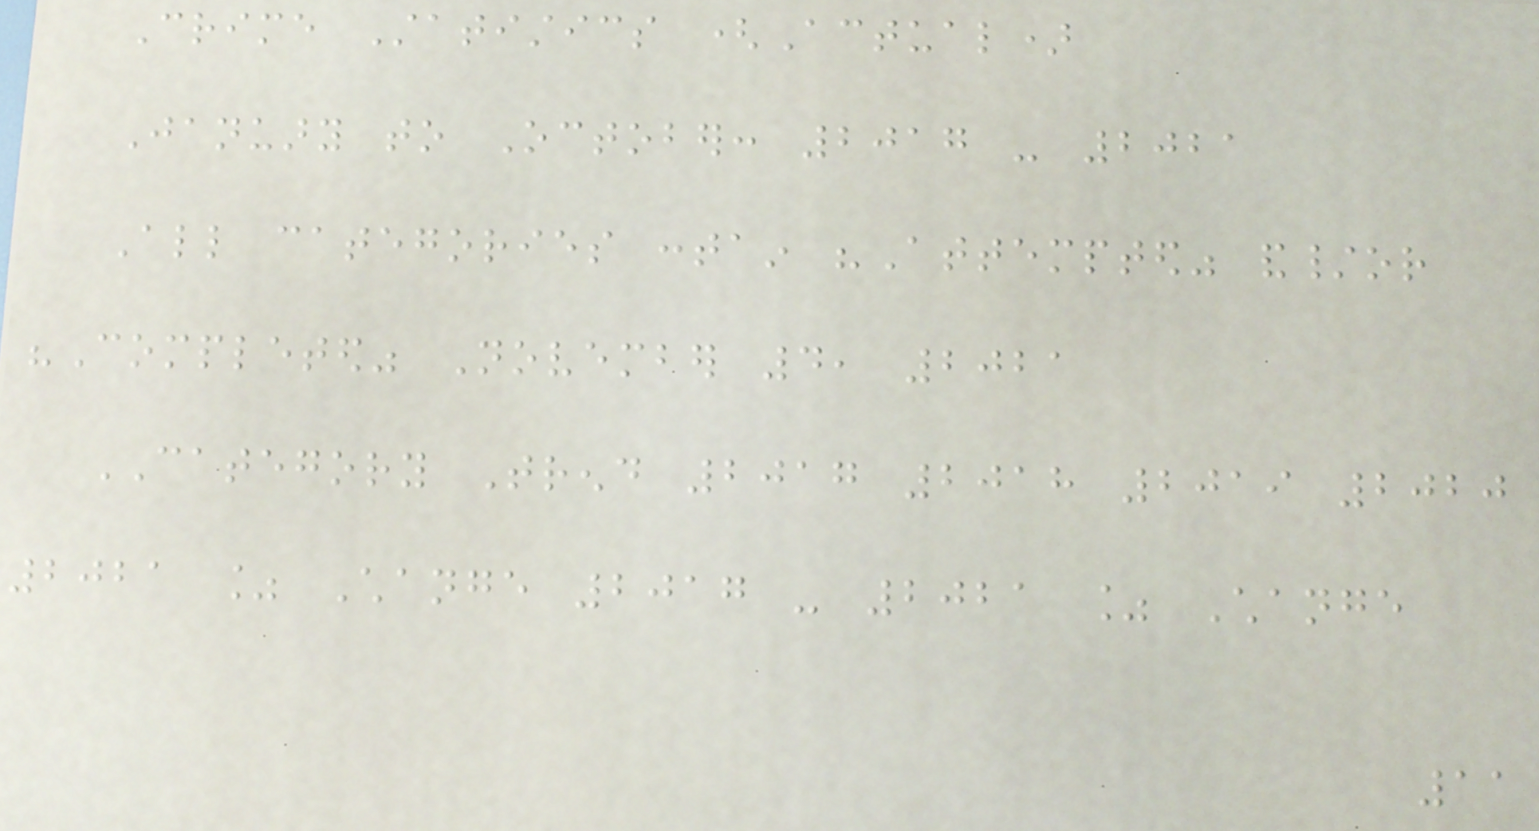Crime Statistics (Actual)
January to October: 2017 - 2021
All categories contain "Attempted" and/or
"Completed" November 4, 2021
CATEGORY Trend 2017 2018 2019 2020
2021 % Change 2017 - 2021 % Change
11
